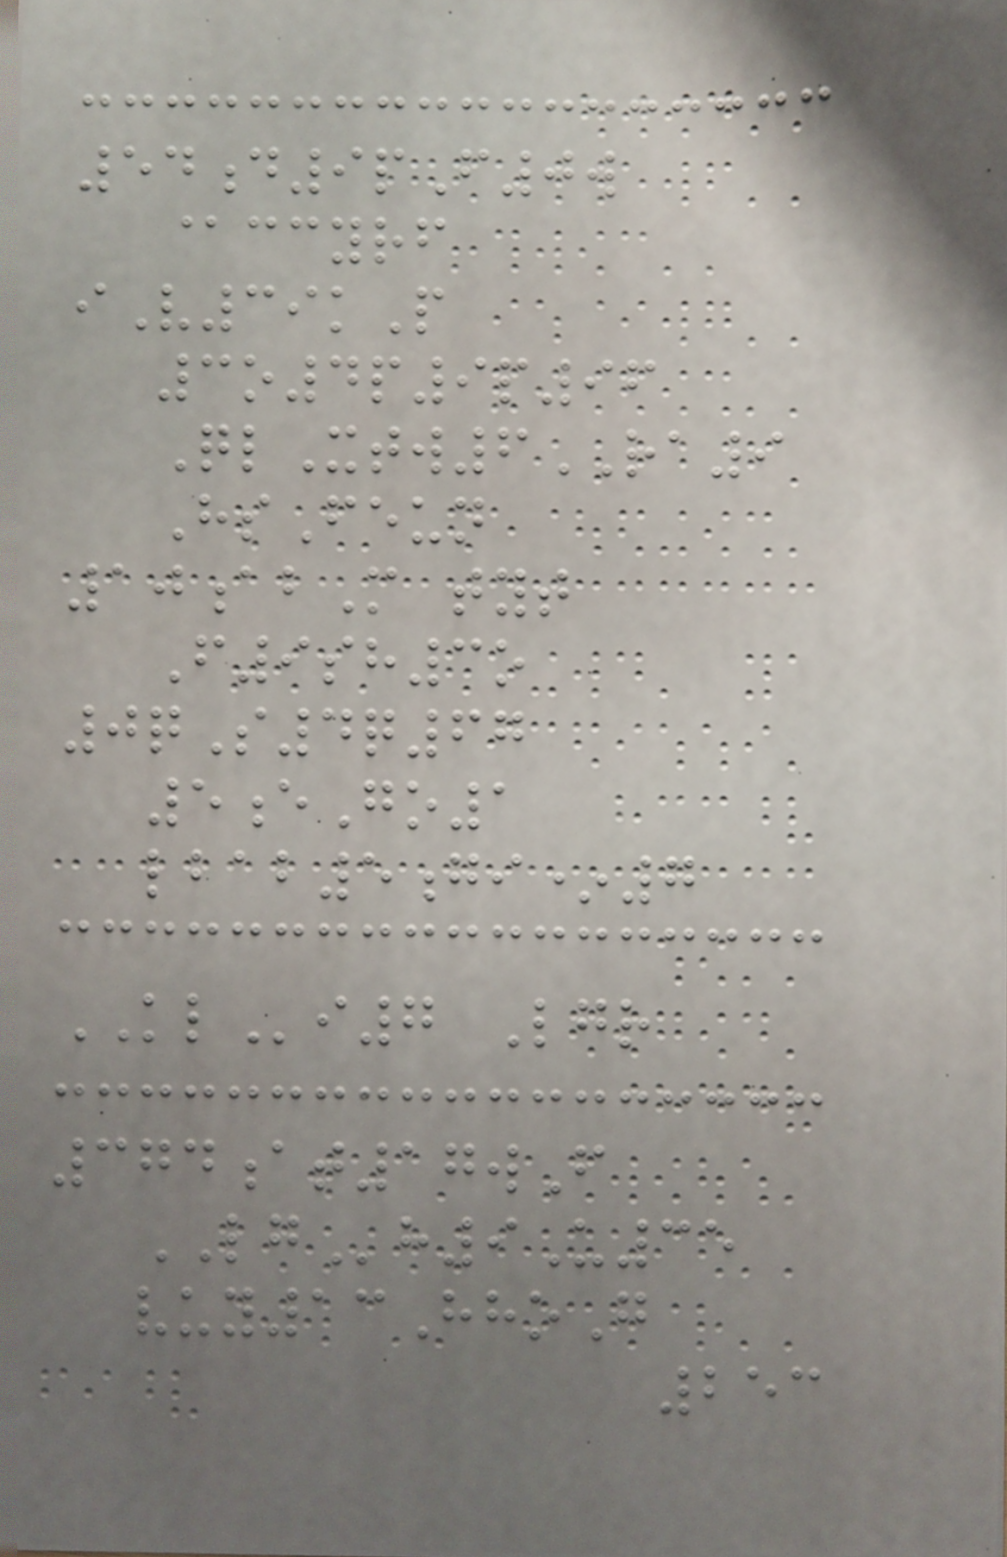54d9pF0w
@ccyrf
iV39kP
3o4p9p96
QlXtw6RA9
HsFeun
10abM tyt
F9sh3o
0qS4q67
5eGo1
lbab5gi*7
KLi7 Lgr
374at17wF
LGh9U35
vuy13HhoG
253
